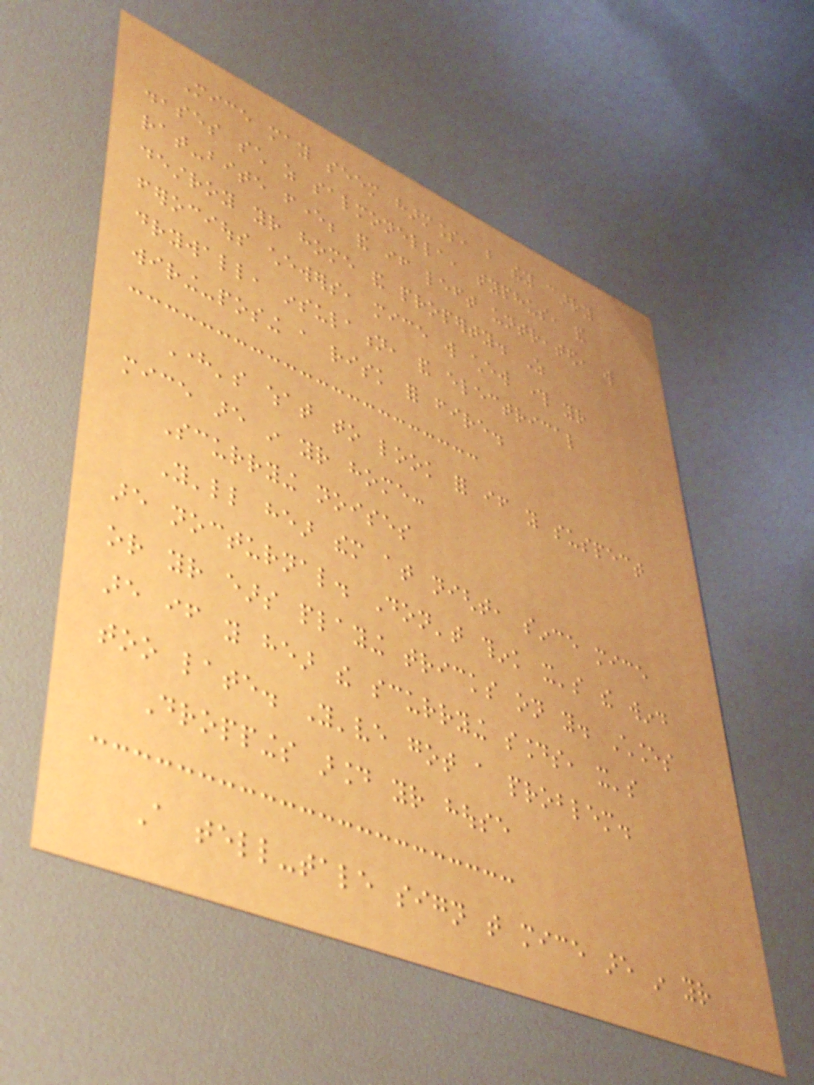Mice may seem harmless, but they carry
diseases such as salmonella, typhus, and
rat-bite fever; and if left untreated, will
destroy your home and property. As
ferocious chewers, mice will chew through your
drywall, insulation, and electrical
wiring-posing a risk for fire.
Here's what to look for if you suspect
mice are in your home:
Scurrying noises
You'll hear them at night, since mice
are nocturnal. Don't think it's the wind
or your ears playing tricks on you. Chances
are if you hear the scurrying sounds, it's
too late. You've got a problem.
Droppings around your house
A tell-tale sign that mice are in your
